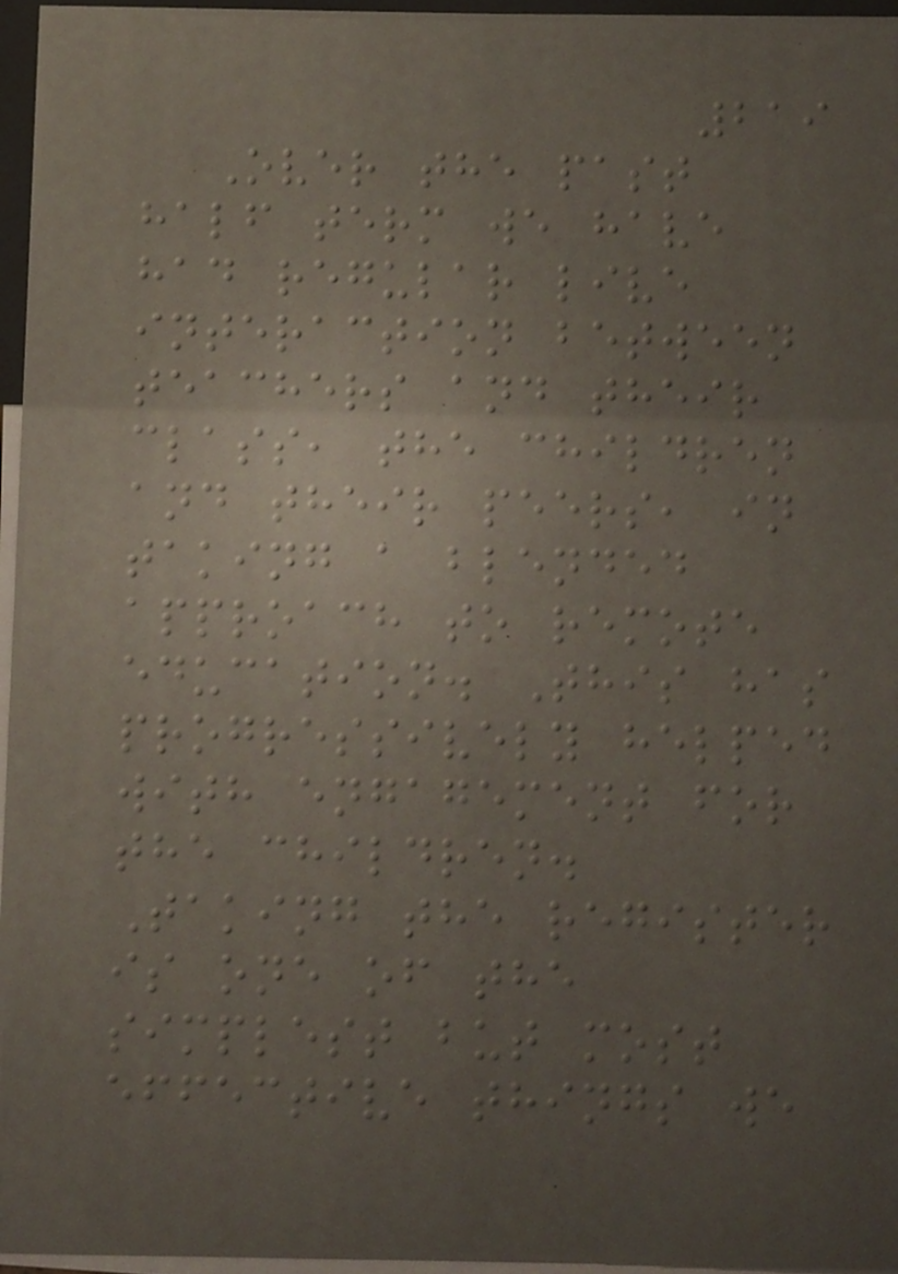219
Over the past
half term we have
had regular live
interaction between
teachers and their
class, the children
and their peers, in
taking a blended
approach to remote
education. This has
progressively helped
with engagement for
the children.
Taking the register
is one of the
simplest but most
effective things we
